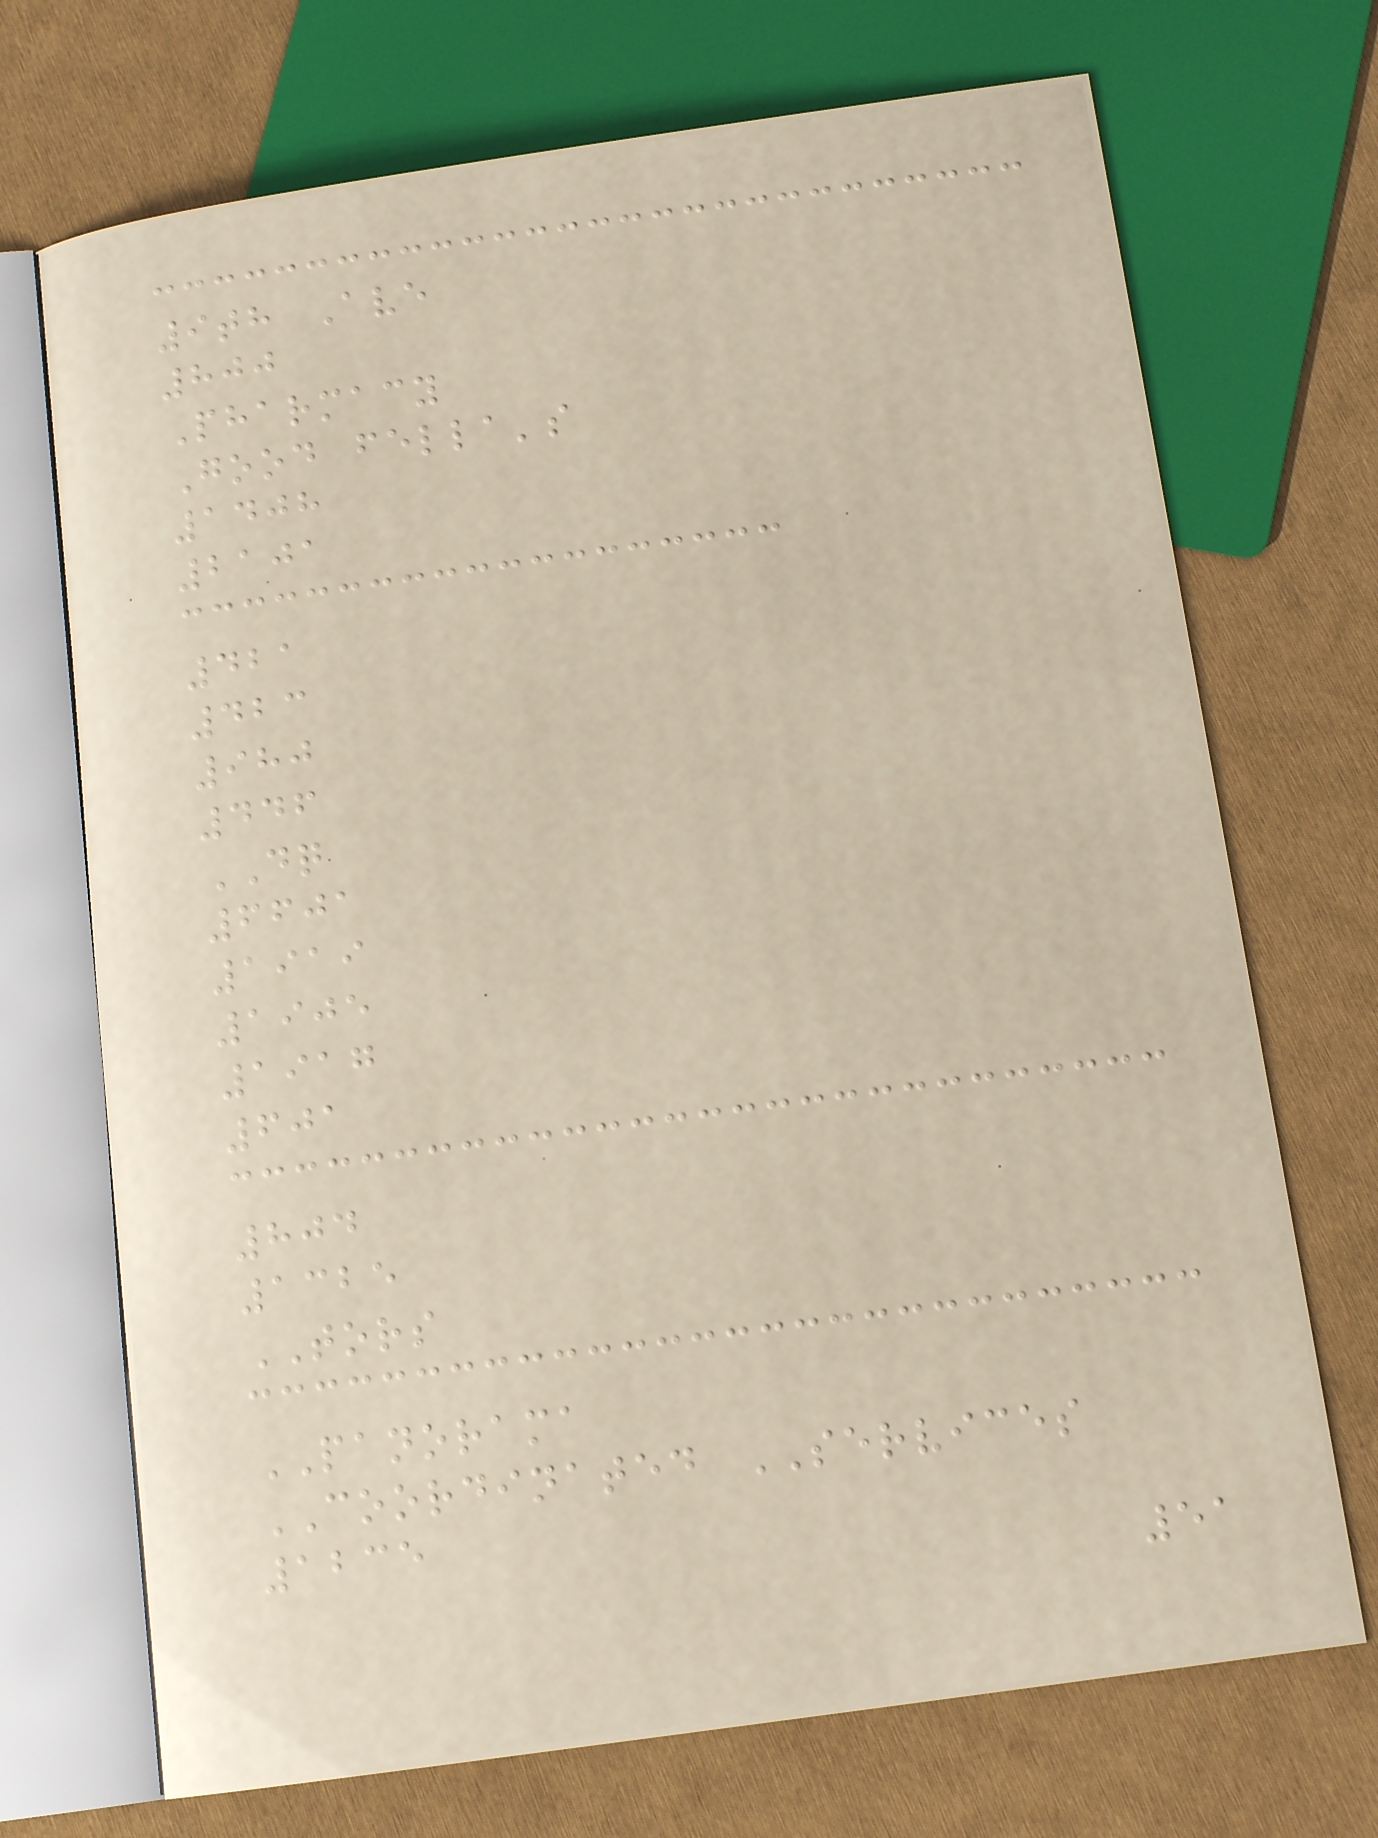9th Ave
800
Pharmacy
Good fella's
1408
2101
421
423
980
446
DQ
6601
1919
1905
1917
601
804
1325
TORS
PANORAMA
COORDINATED SERVICES
1235
51
